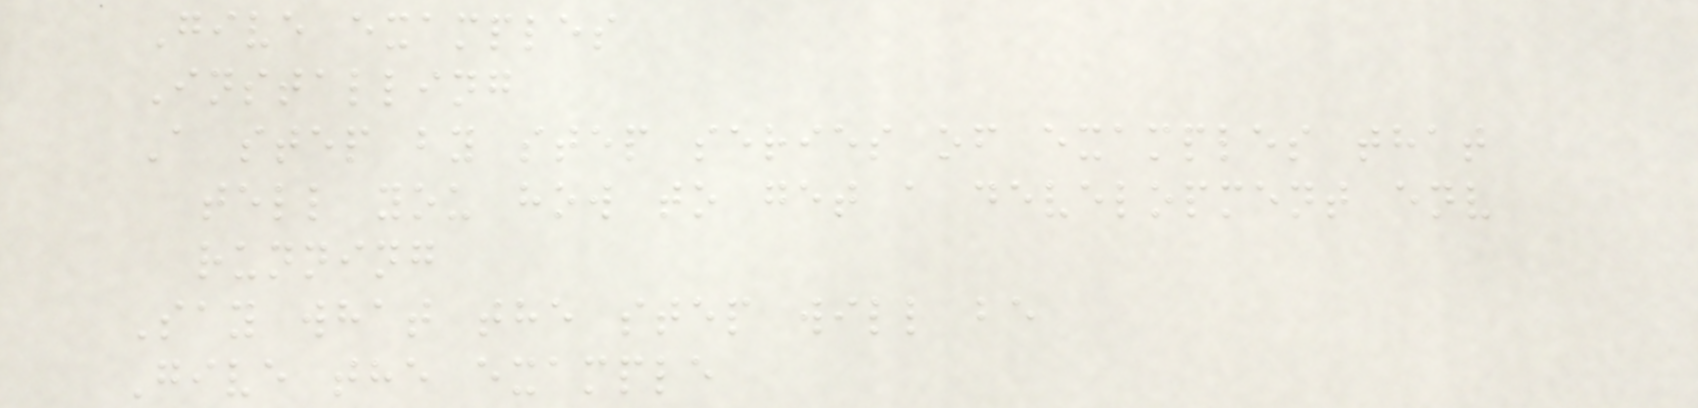Give examples
Installing
A step by step series of examples that
tell you how to get a development env
running
Say what the step will be
Give the example
